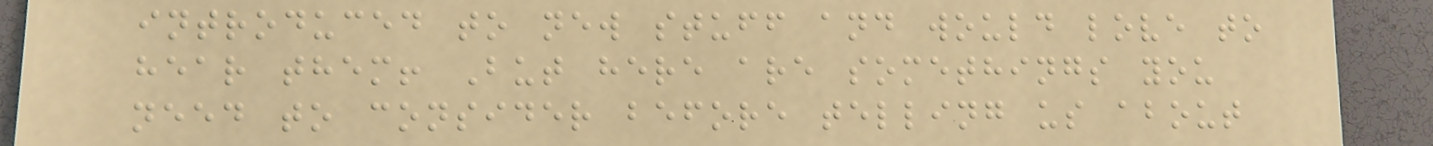introduced to new stuff and would love to
hear them! But here are somethings you
need to consider before telling us about
